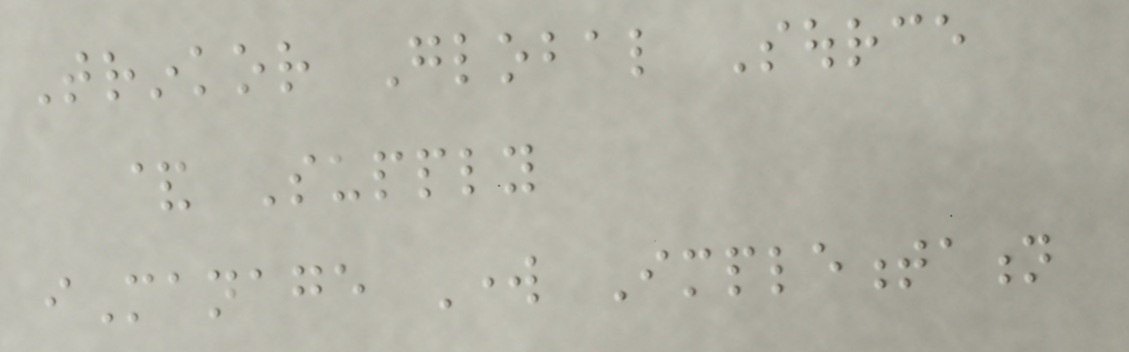Trinkor Global Source
& Supply
iManage Work Implementation
